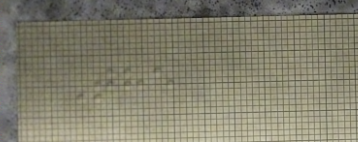The
